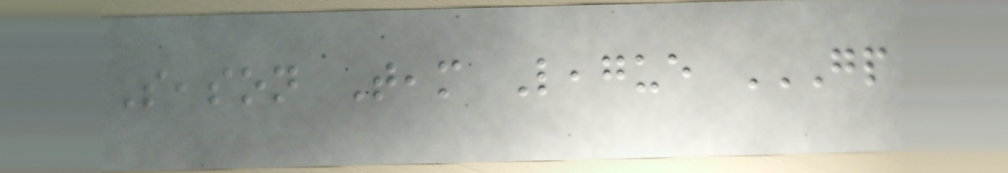Season Team League GP
